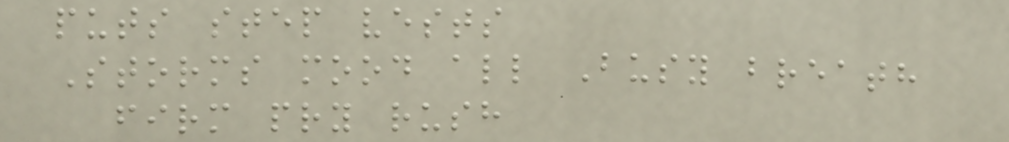puts step vests
Storms mood all Busy breath
firm pry rush
